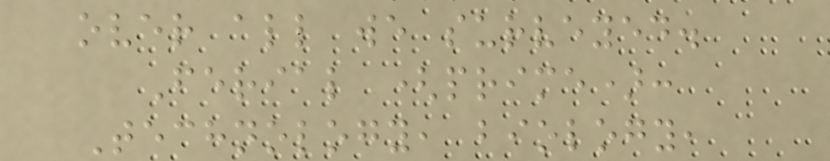over all we surveyed.
Ferial (prime):
Technology, biology,
